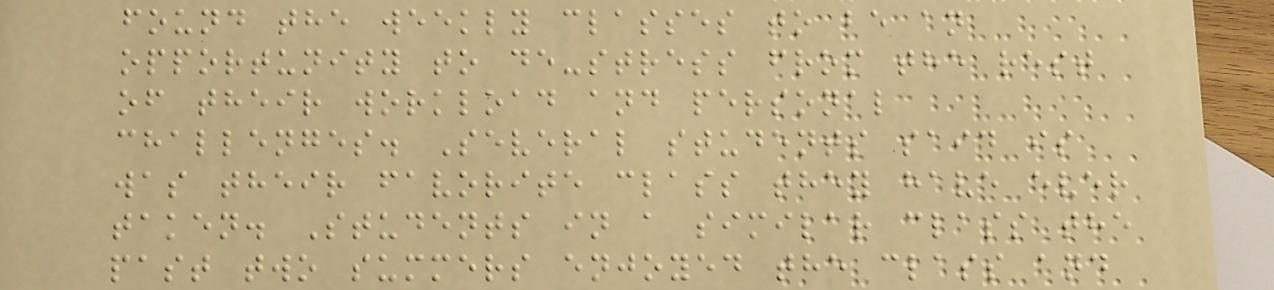found the weekly classes to be an
opportunity to de-stress from the rest
of their workload and personal
challenges. Several students said is
was their favorite class they have ever
taken. Students in a similar class the
past two summers enjoyed the class and
